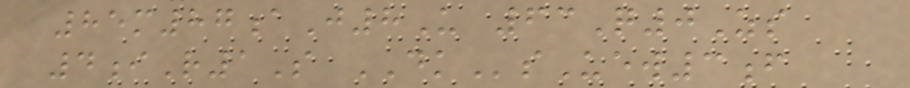85m87aJ8U 63Q0Zs
4iR1S DKsUew3f
